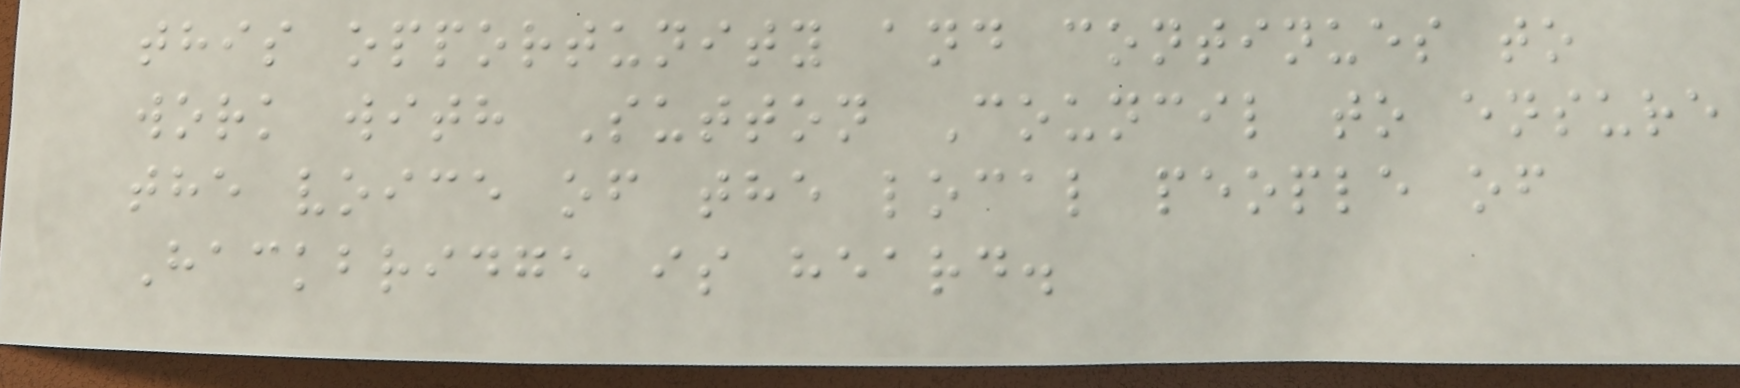this opportunity and continues to
work with Sutton Council to ensure
the voice of the local people of
Hackbridge is heard.
